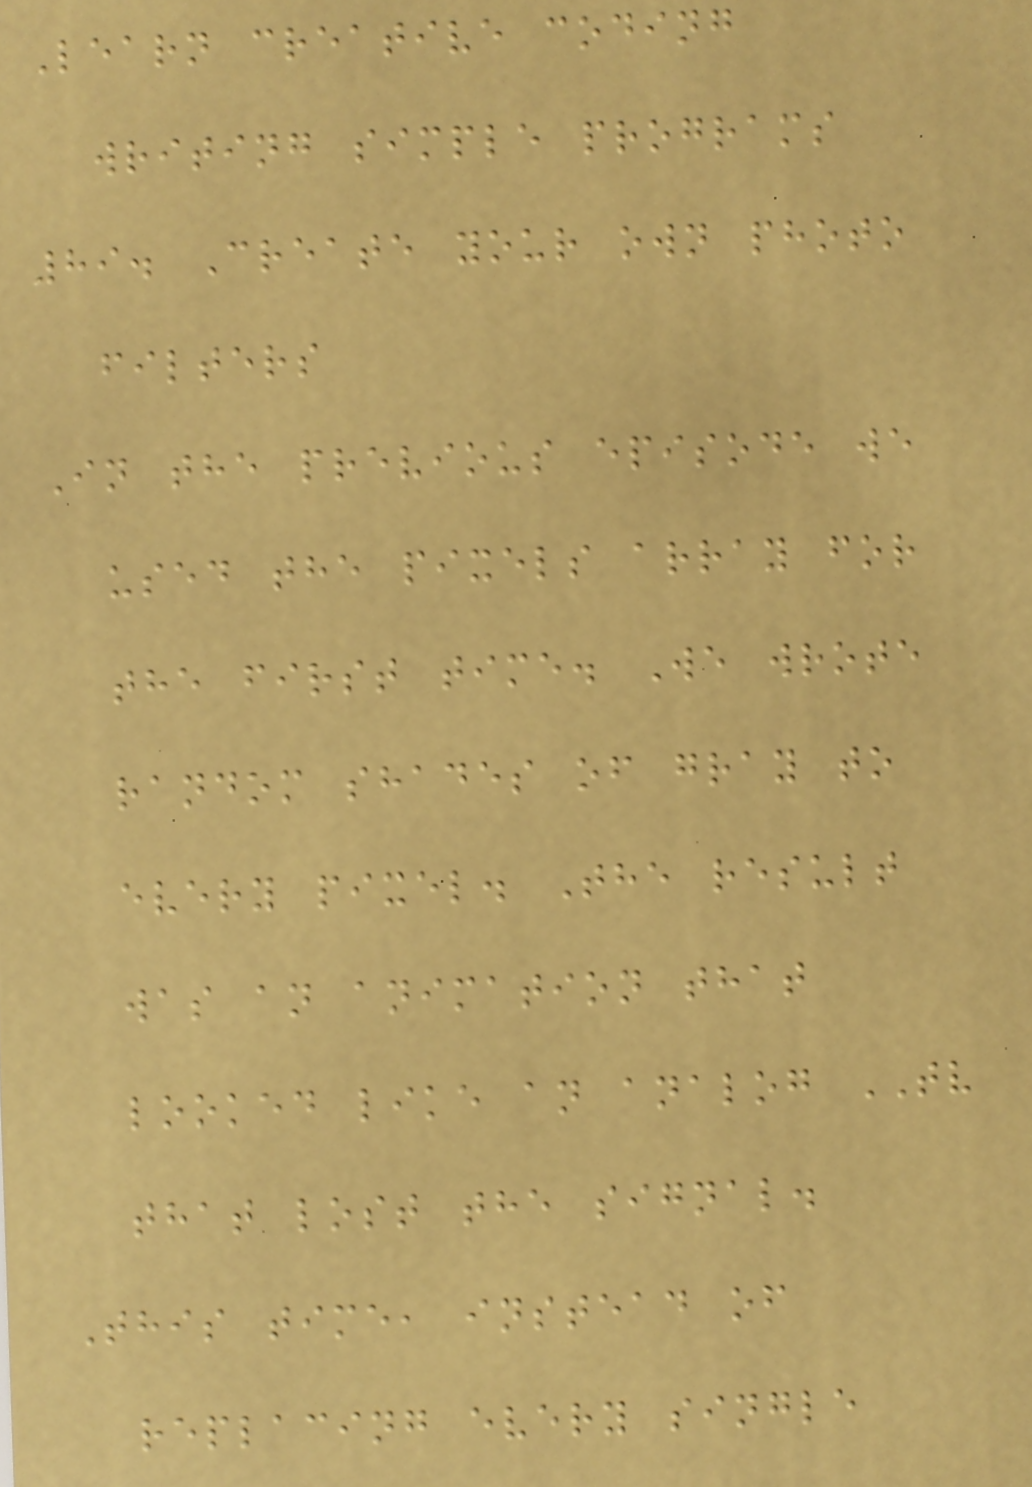Learn creative coding
writing simple programs
89. Create your own photo
filters
In the previous episode we
used the pixels array for
the first time. We wrote
random shades of gray to
every pixel. The result
was an animation that
looked like an analog TV
that lost the signal.
This time, instead of
replacing every single
